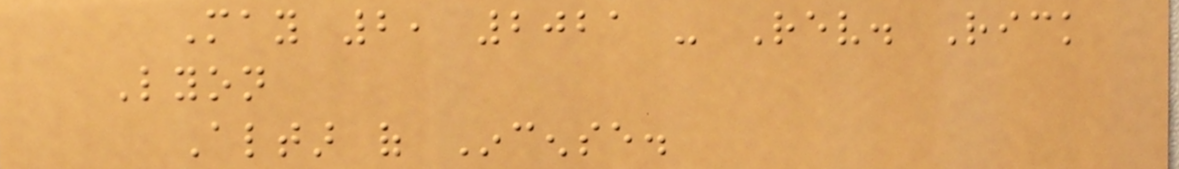May 2, 2021 - Rev. Rick
Lyon
Altar of Incense.
